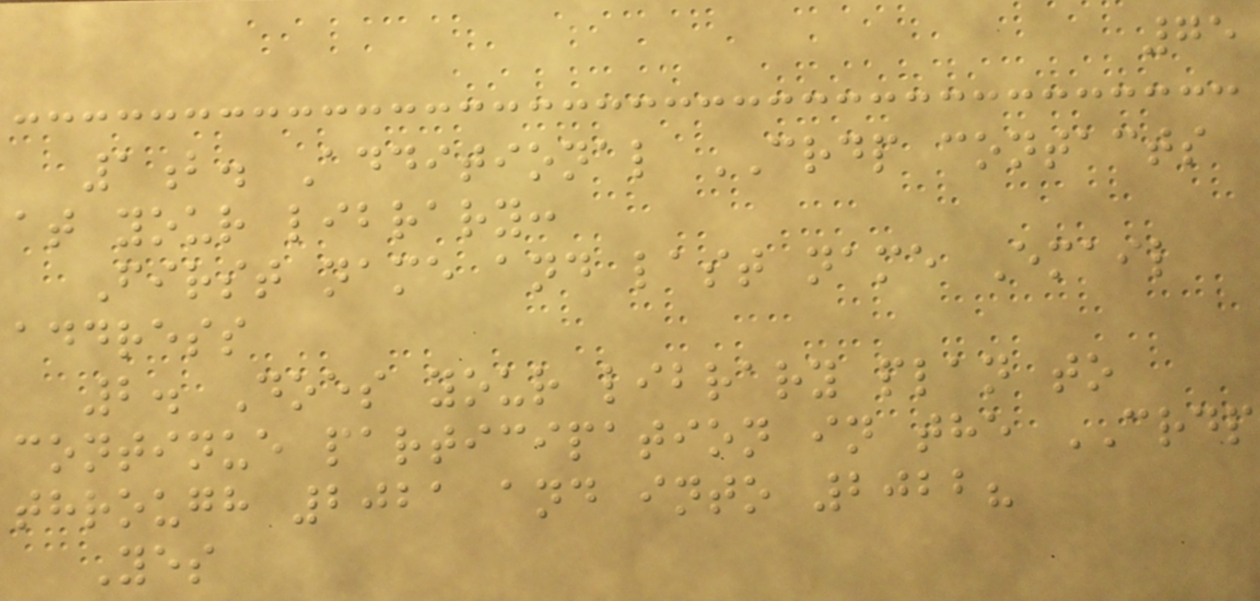75
1b. Additional CRDP contacts
at your library:
First name and last name Email
address
2. Does your library plan to
continue participation in the CRDP
through 2021 and into 2022?
Yes
